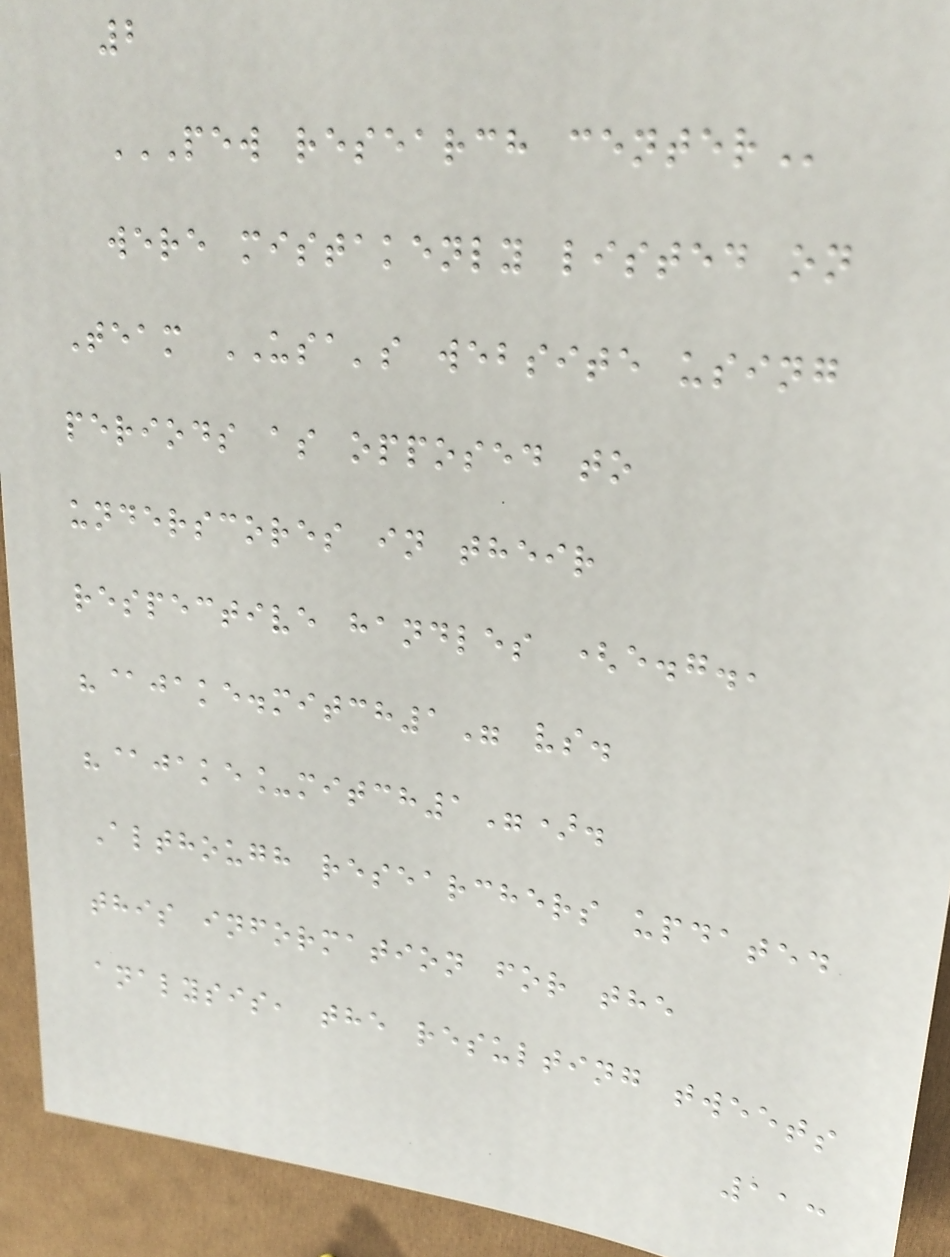2
PEW RESEARCH CENTER
were mistakenly listed on
Team USA's website using
periods as opposed to
underscores in their
respective handles (e.g.,
"@jake.mitch1" vs.
"@jake_mitch1").
Although researchers updated
this information for the
analysis, the resulting tweets
113
